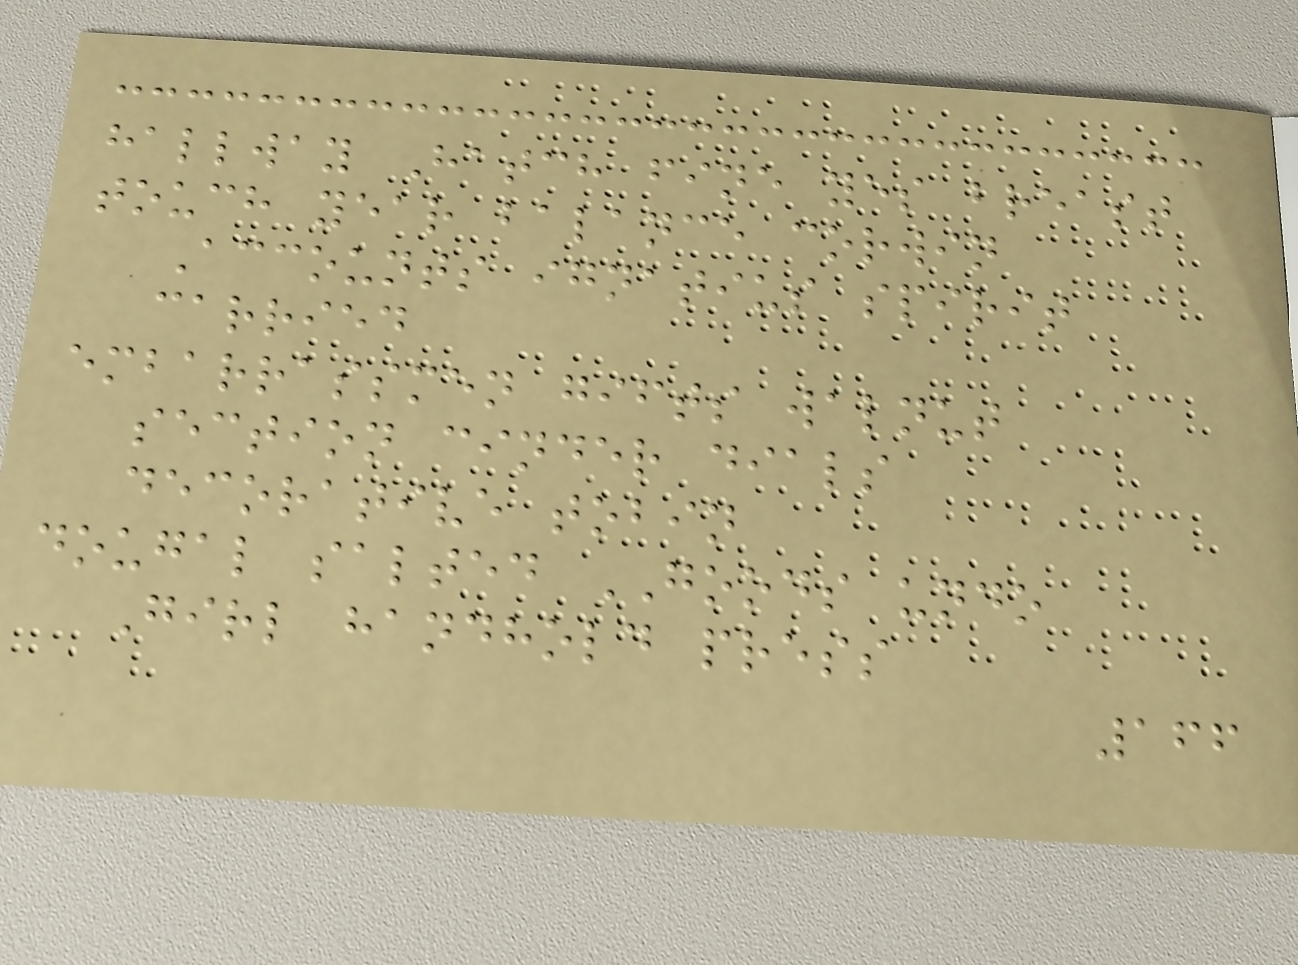hallway Hatch fine yes breast
touch year balance corwin
Accounts ignatius spirit
carried
embarrassmen gifts walnut
section cinder dials
decorative tobin
dougal salted GOODS undo
Girl handhold press
166
